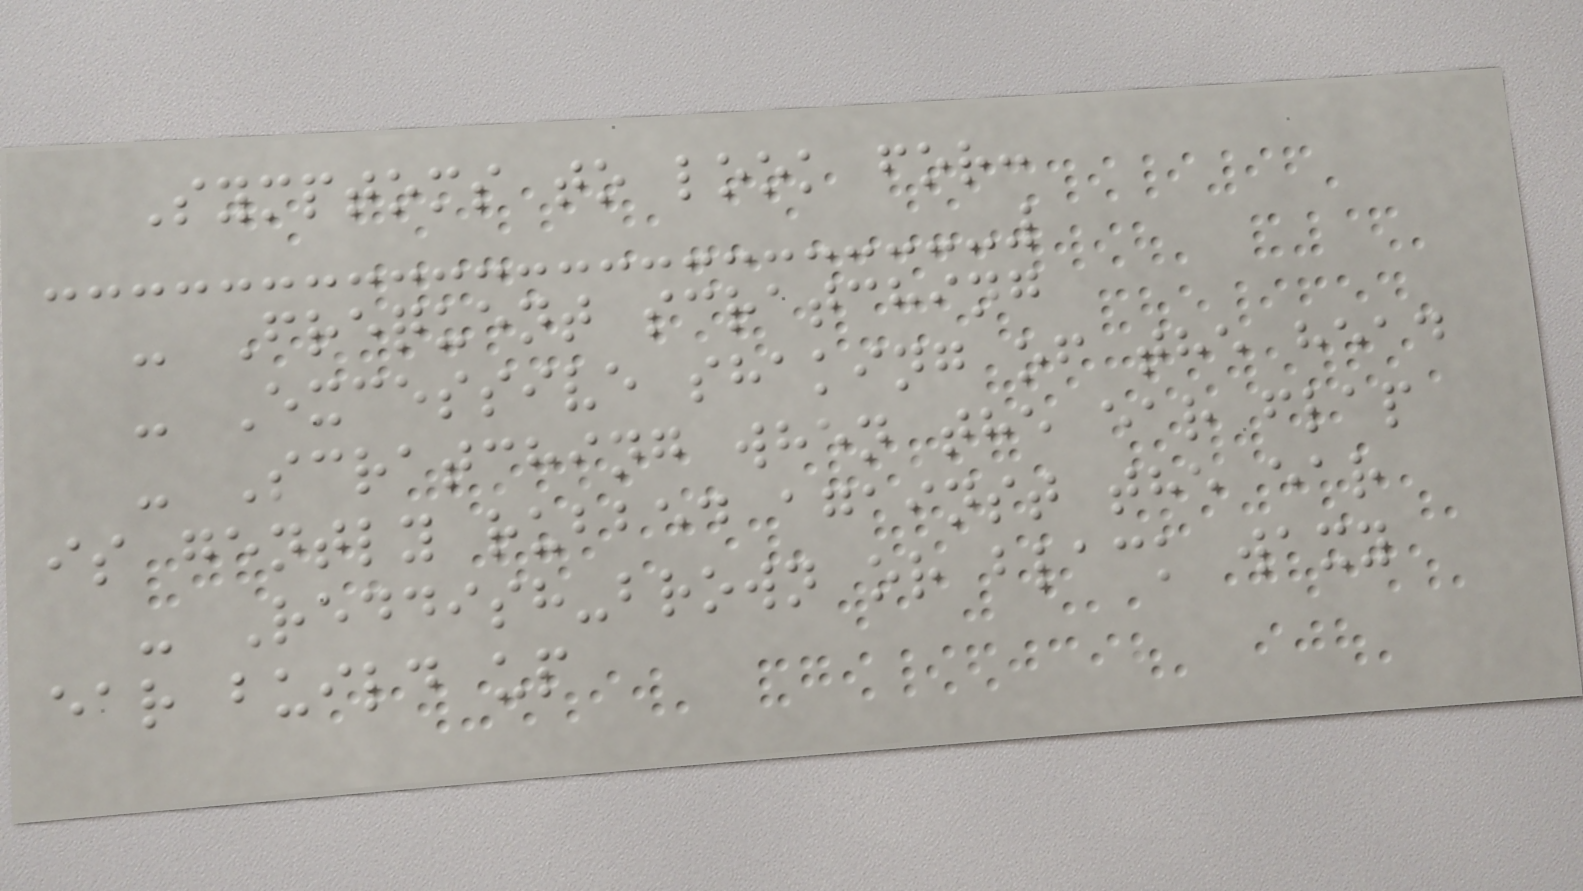Symptoms to look for:
- Frequent scratching
- Excessive shaking of the head
- Scratching when the ear flap
is gently rubbed against the ear
- Reddish-brown or black waxy
ear build up
